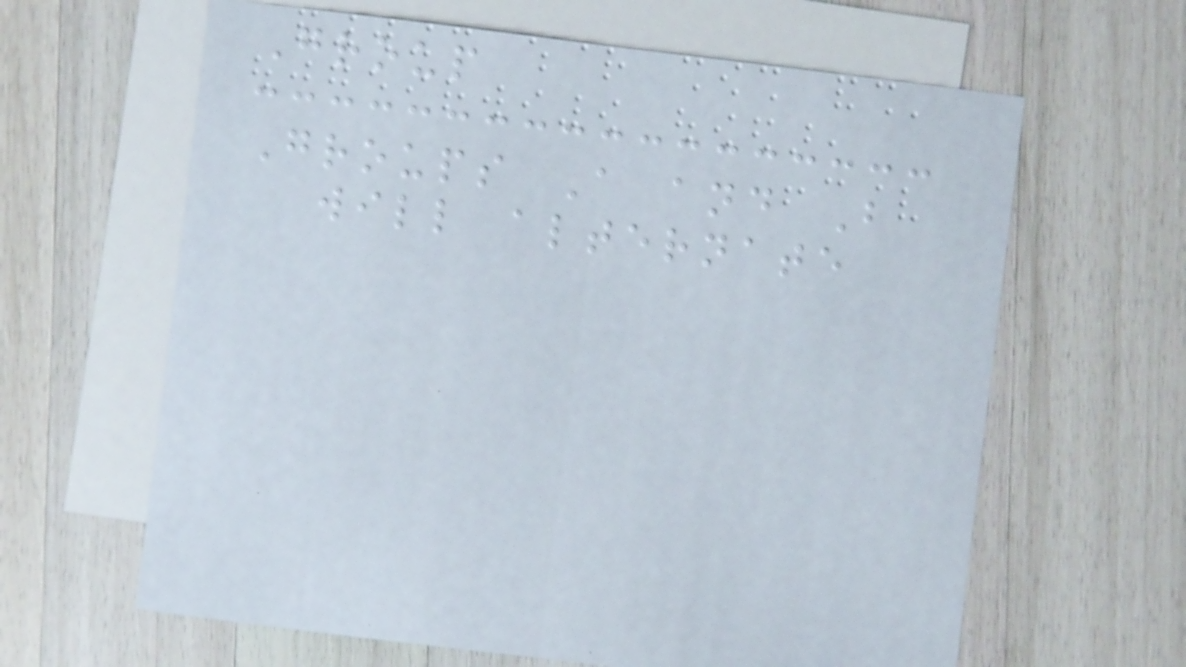Group
Groups A and B
will alternate
